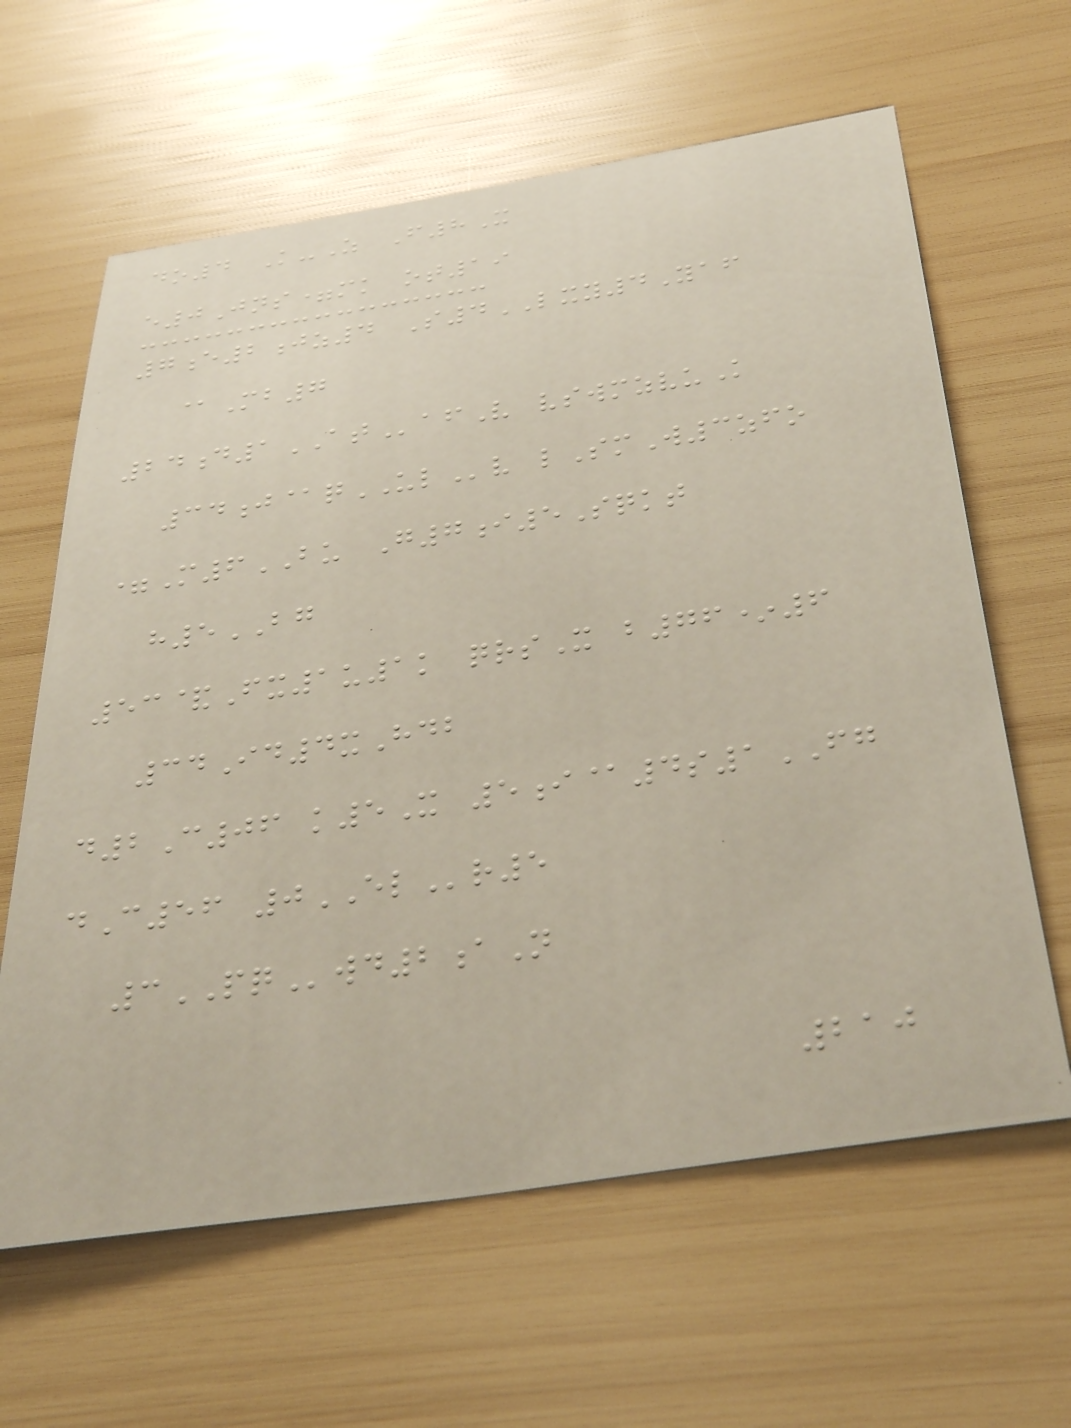do4 K-Z F8X
e0Jns=mk ot19
7e2jz4 S4LXY4Yaf
@Mb7
24d1ATafV vswmzvuK
34j@qULv lSmW3zfo
=M6BU G7i5Sqkt
h5BG
53&Fx1u1k qrsX b76*6
34Id4xHdb
d2C06 k5X 5i@4s1FG
dC56 0ELr5
3PQwd2aN
210
